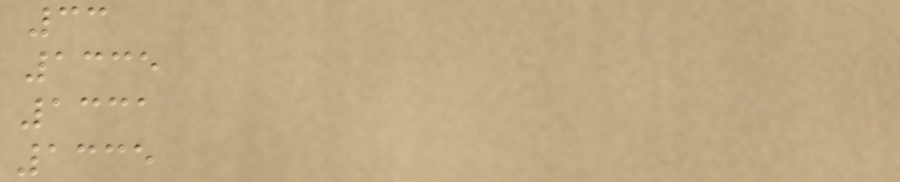33
1335
1331
1335
